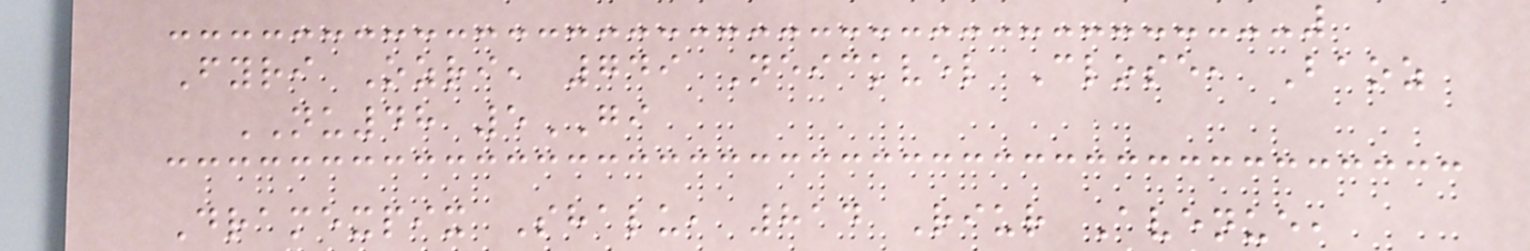Fyri Ozri, 749 Neickvel Close, Baoz
NU48 5GI
Dramexpix Shalu, 814 Riur Avenue,
